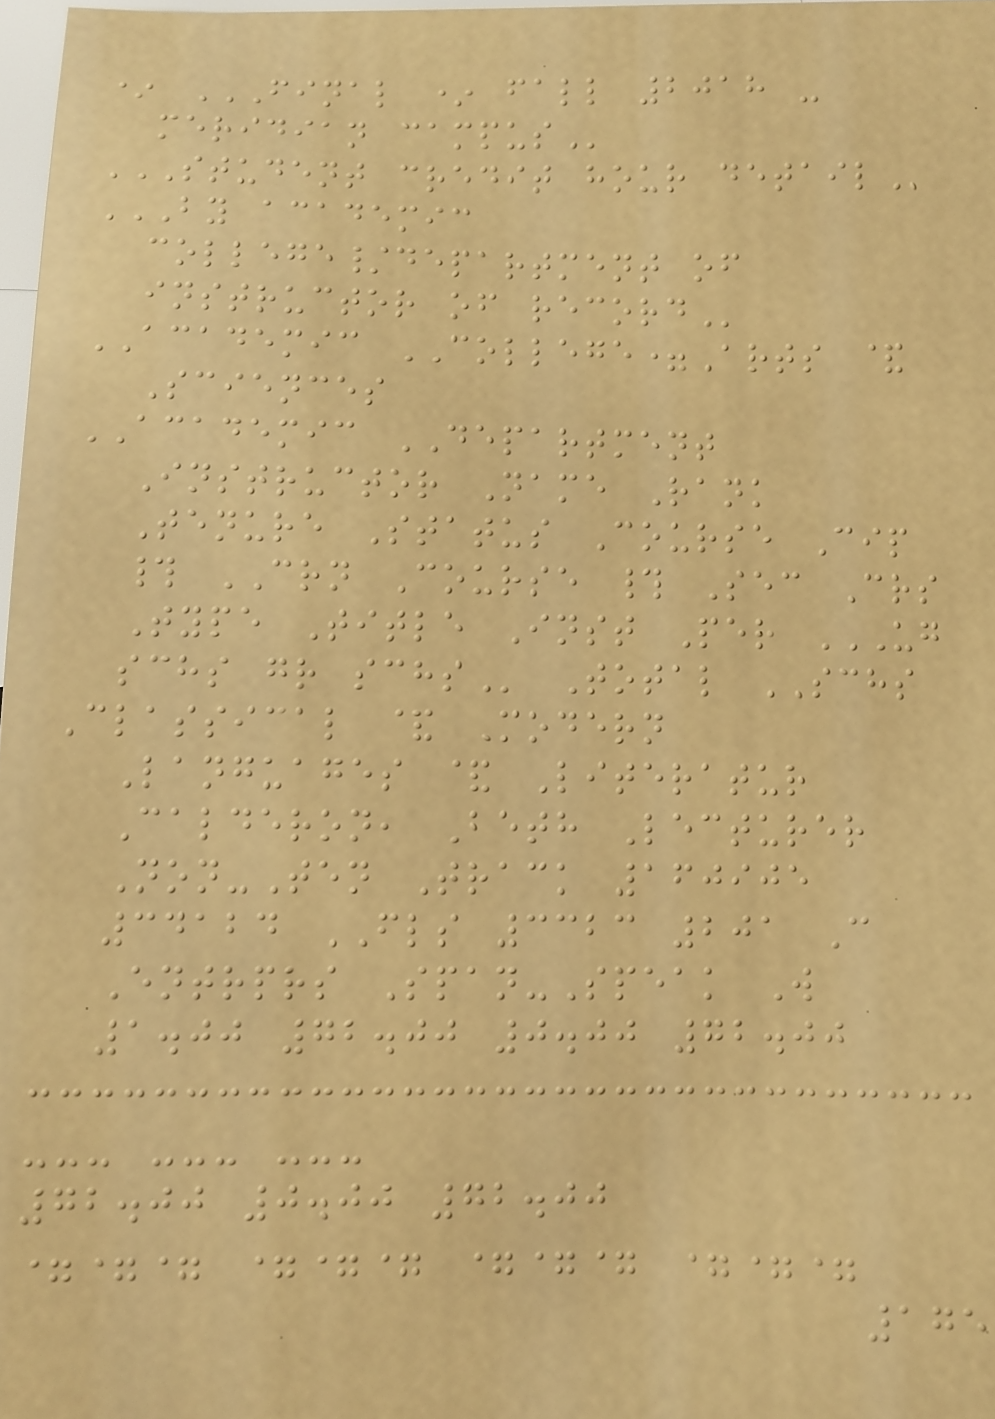* FINAL * FALL 2018 -
MERIDIAN CAMPUS
STUDENT CREDIT HOUR DETAIL
BY ACADEMIC
COLLEGE/DEPARTMENT OF
INSTRUCTOR OF RECORD
ACADEMIC COLLEGE=Arts &
Sciences
ACADEMIC DEPARTMENT
Instructor Name Rank
Tenure Status Course Cip
# CRN Course # Sec Crs
Type Title Inst Per UG
SCHS GR SCHS Total SCHS
Classical & Modern
Languages & Literatur
Calderon, Beth Lecturer
Non-Ten Track 160905
34124 FLS 3323 201 C
Entrprs Span-Speak W
1.00 72.00 0.00 72.00
--- --- ---
72.00 0.00 72.00
=== === === ===
175
